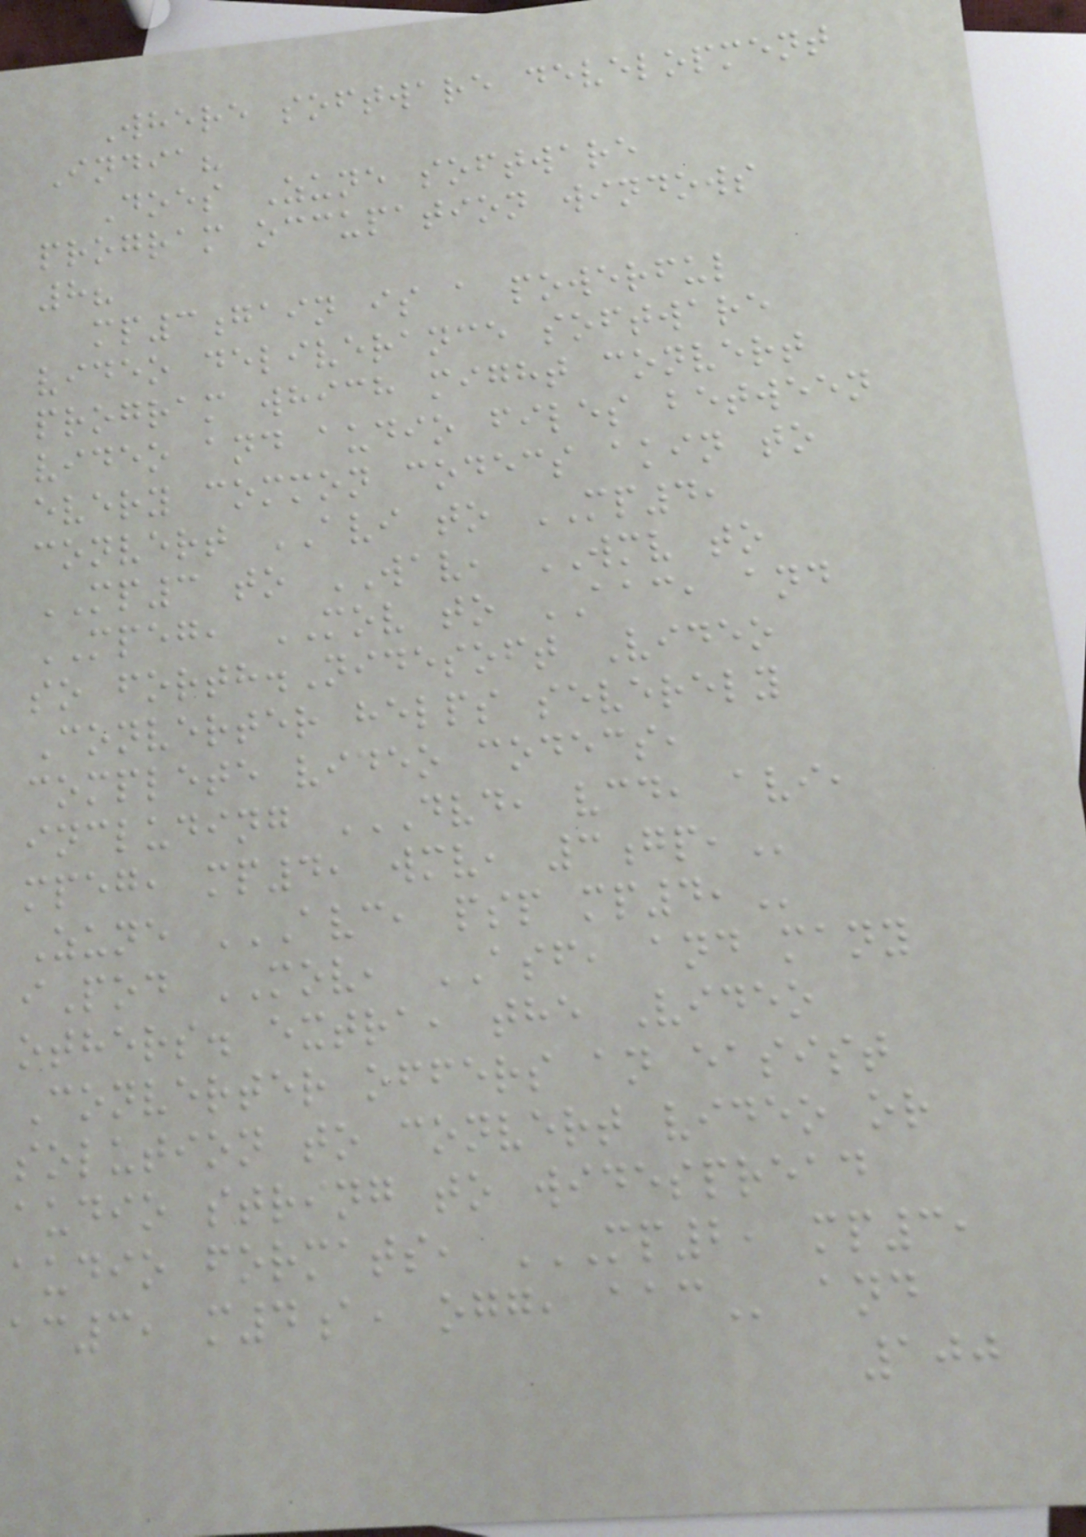Where software development
India?
Does Zune software
program occupation windows
8?
mp3gain is a powerful
video deliverance software
program which might convert
video and audio files between
every common codecs akin to
convert AVI to MP4,
MP3 to WAV, WMV to
MPEG, MOV to AAC, and
so forth.Nidesoft Video
Converter helps severely
complete video codecs,
including DVD, VCD, AVI,
MPEG, MP4, WMV, 3GP,
Zune AVC, PSP MP4,
iPod MOV, ASF, and many
others. extra, the Video
Converter offers an easist
solution to convert video or
audio string to widespread
audio formats, MP2, MP3,
AC3, M4A, OGG, AAC and
100
